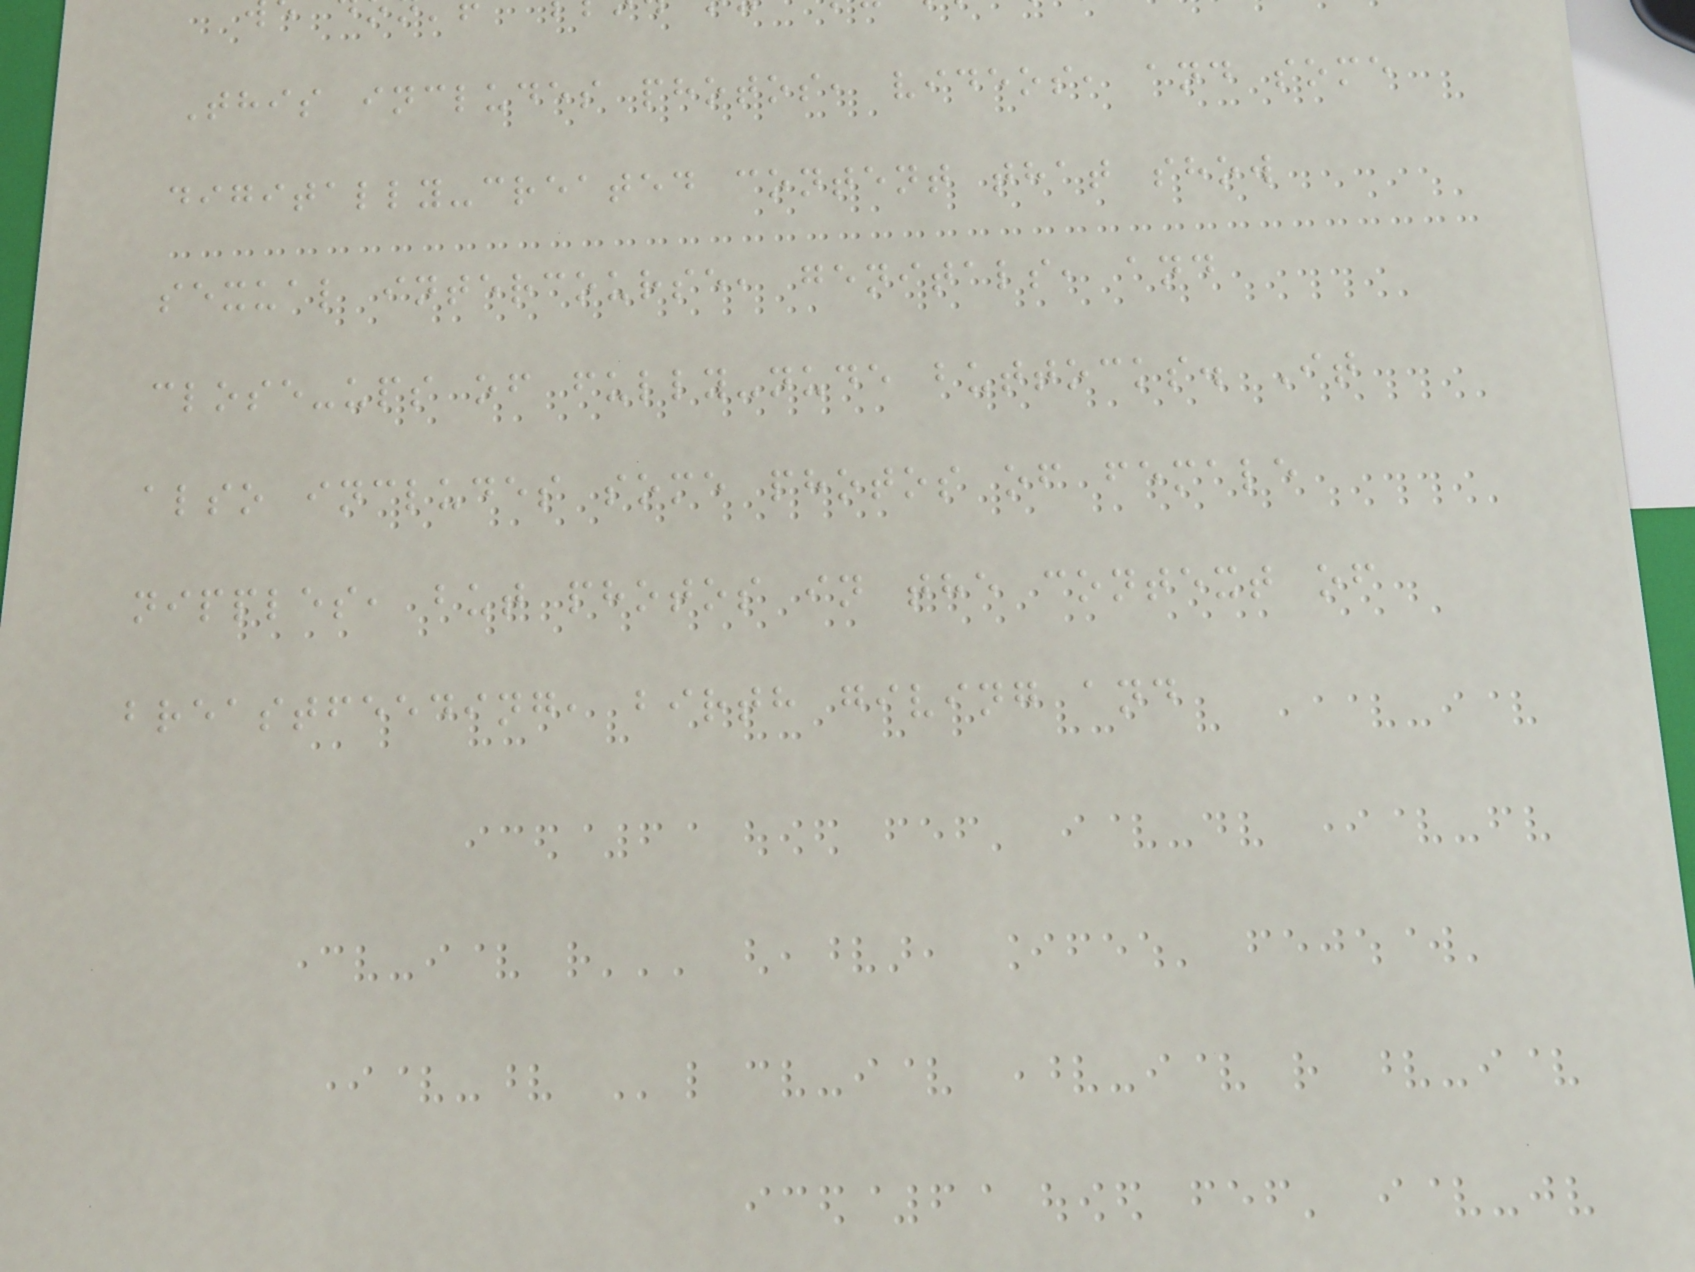This includes photos, videos, and some
digitally-created content that show
sexual intercourse, genitals, and
close-ups of fully-nude buttocks. It
also includes some photos of female
nipples, but photos in the context of
breastfeeding, birth giving and
